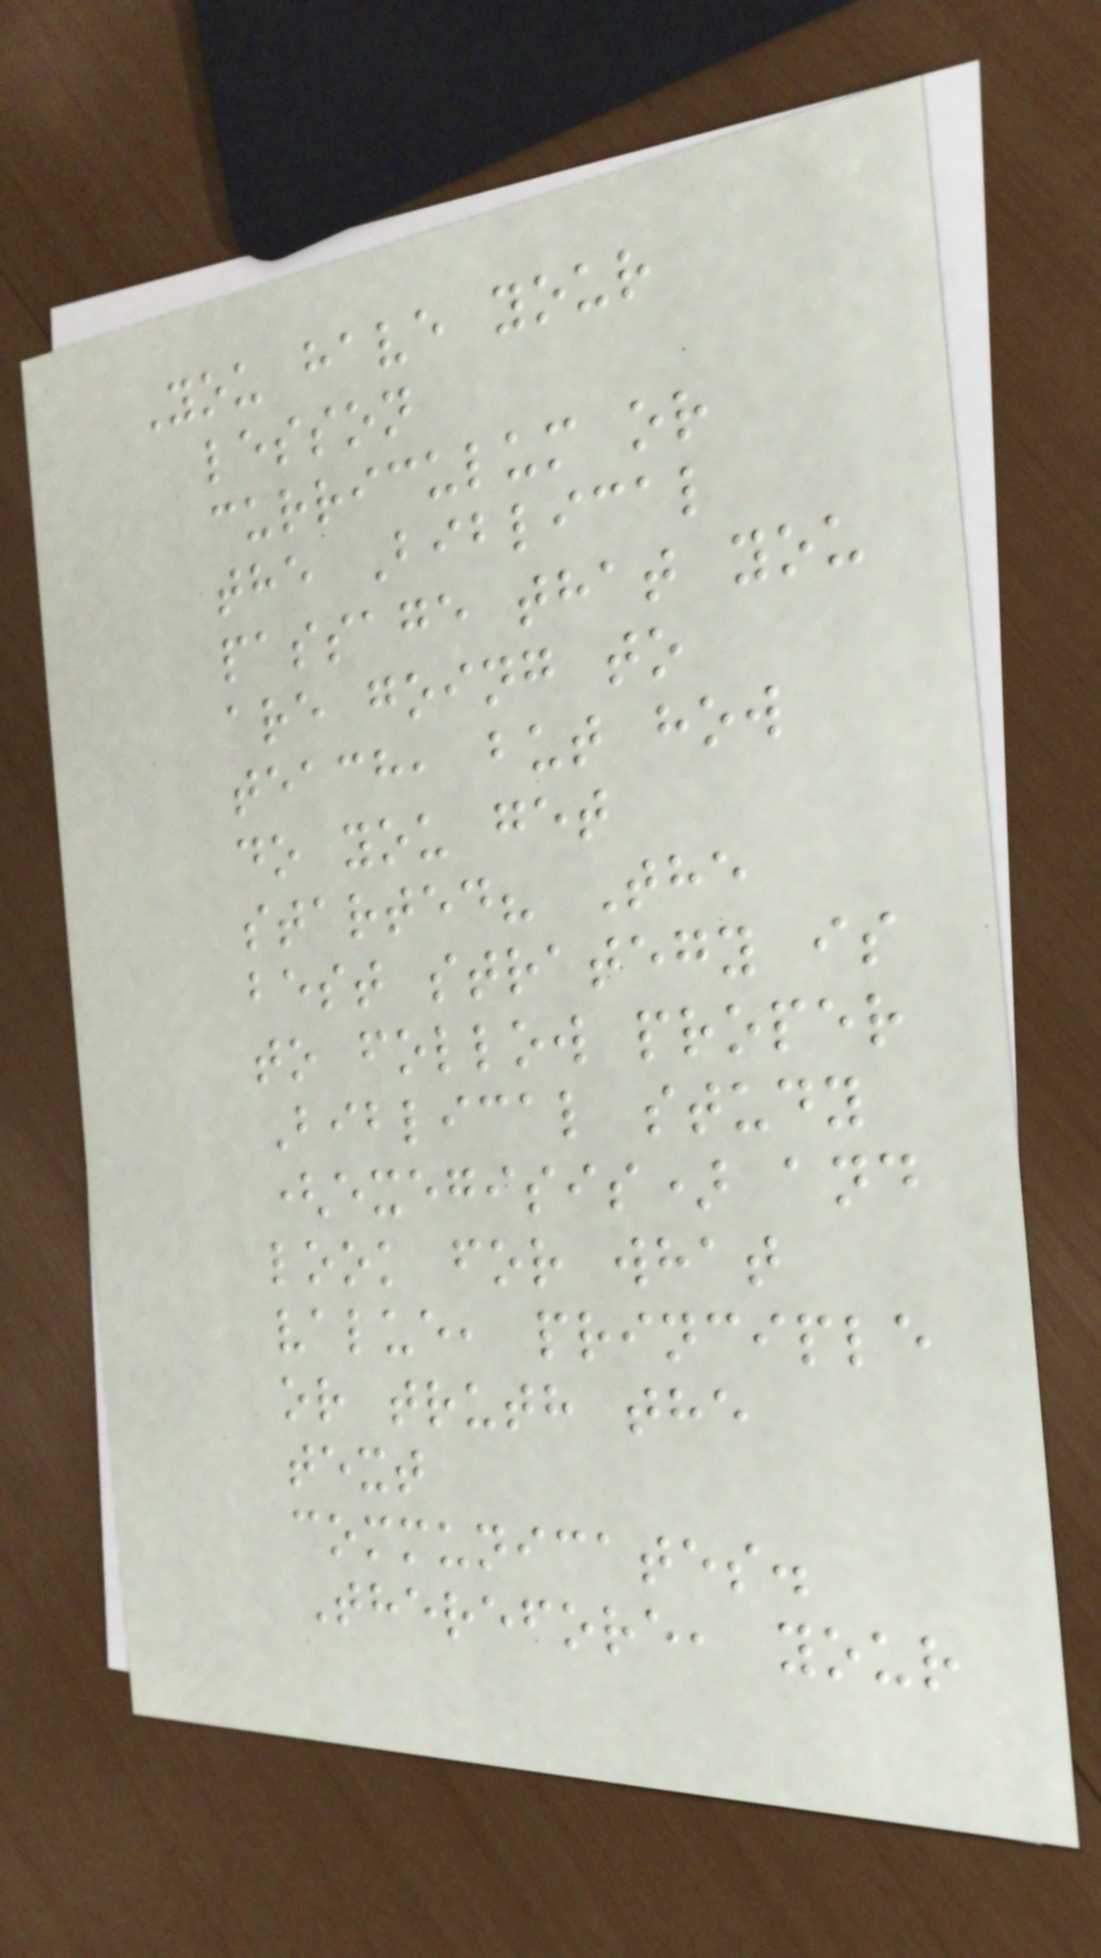You have your
lesson
curriculum or
the Biblical
passage that you
are going to
teach, but how
do you get
started? The
best strategy is
to follow proper
Biblical study
(exegisis) and
look for what
value, principle
or truth the
text
communicates.
Therefore, your
